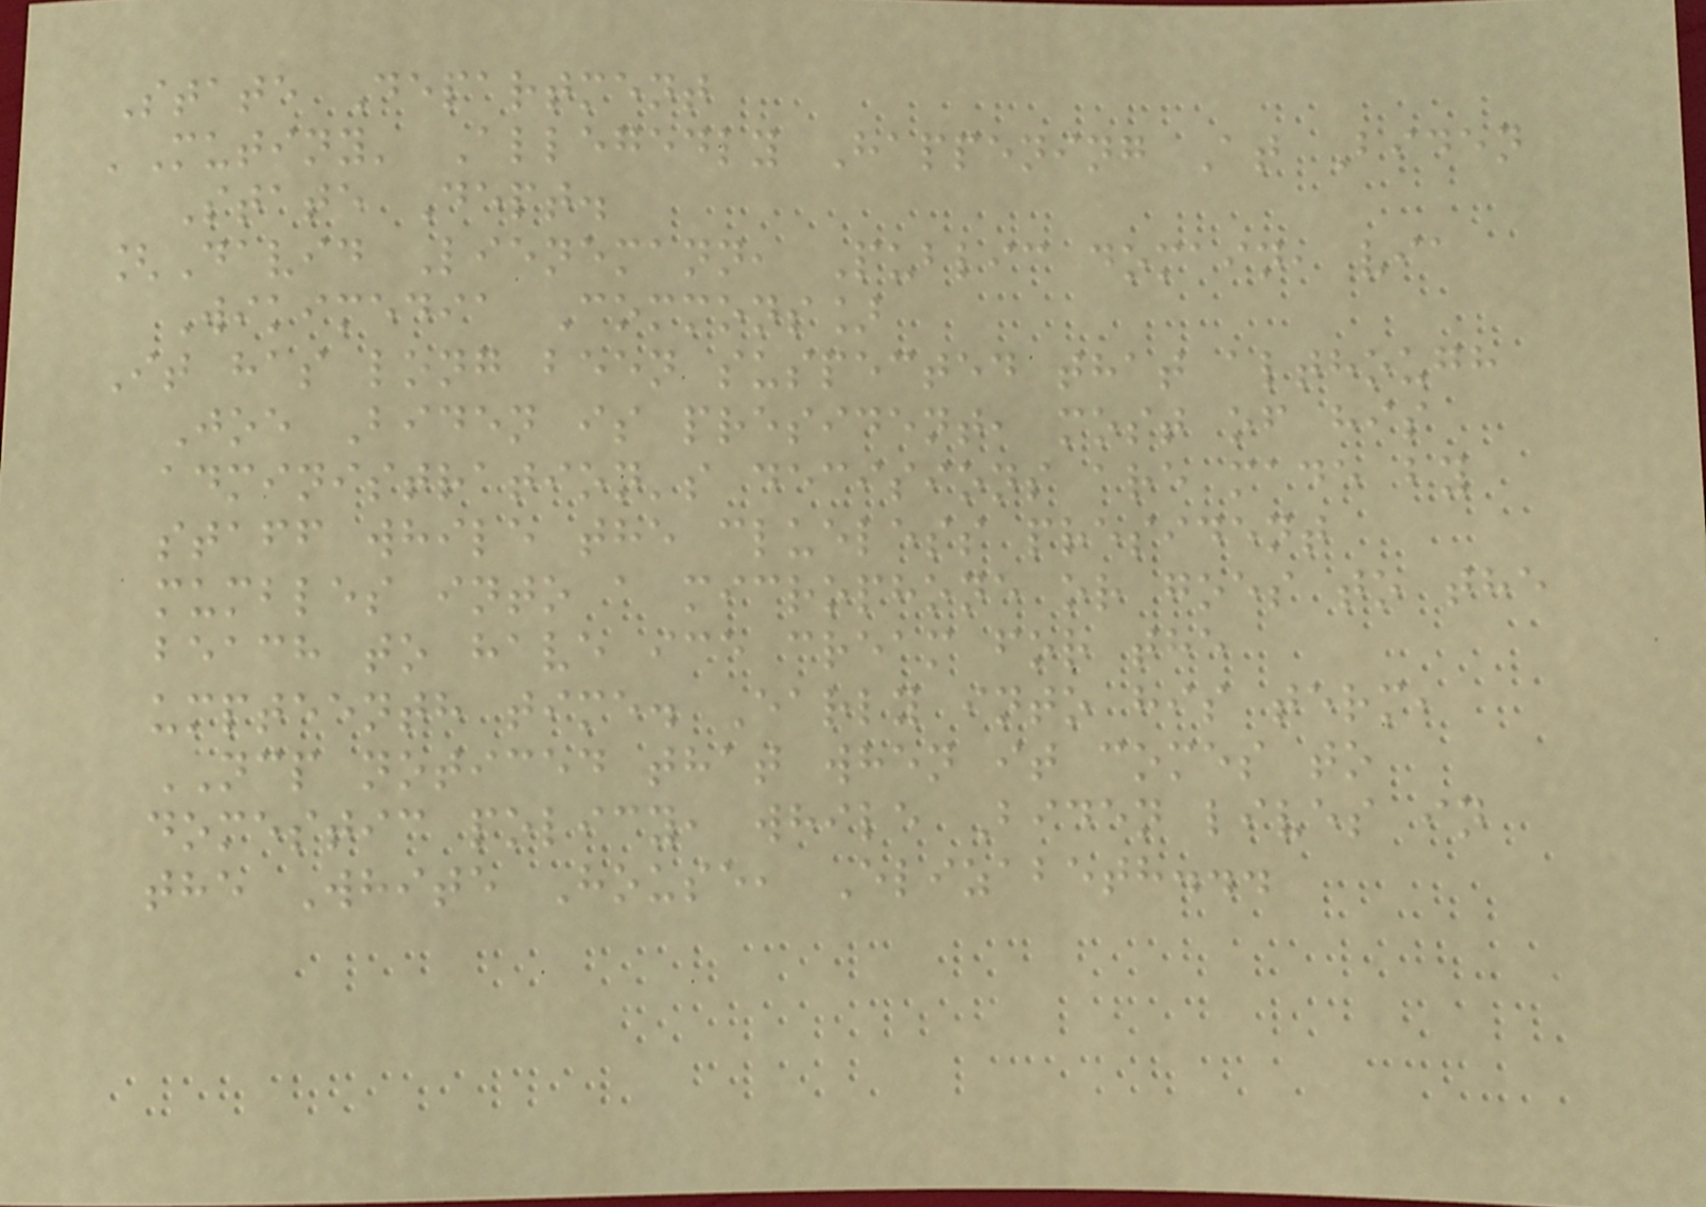State Department
'Mutiny' Allegedly Happening At Biden
State Dept.
[David Lienemann, Public domain, via
Wikimedia Commons]
It has long been suspected that although
Joe Biden is president, most of his
administration's decisions are made by
staff while the clueless president
mumbles into a microphone or goes to the
beach to have ice cream for the
umpteenth time. Early into his term,
NCP noticed that when it comes to
domestic policy, while Biden lives in
the White House, Elizabeth...
